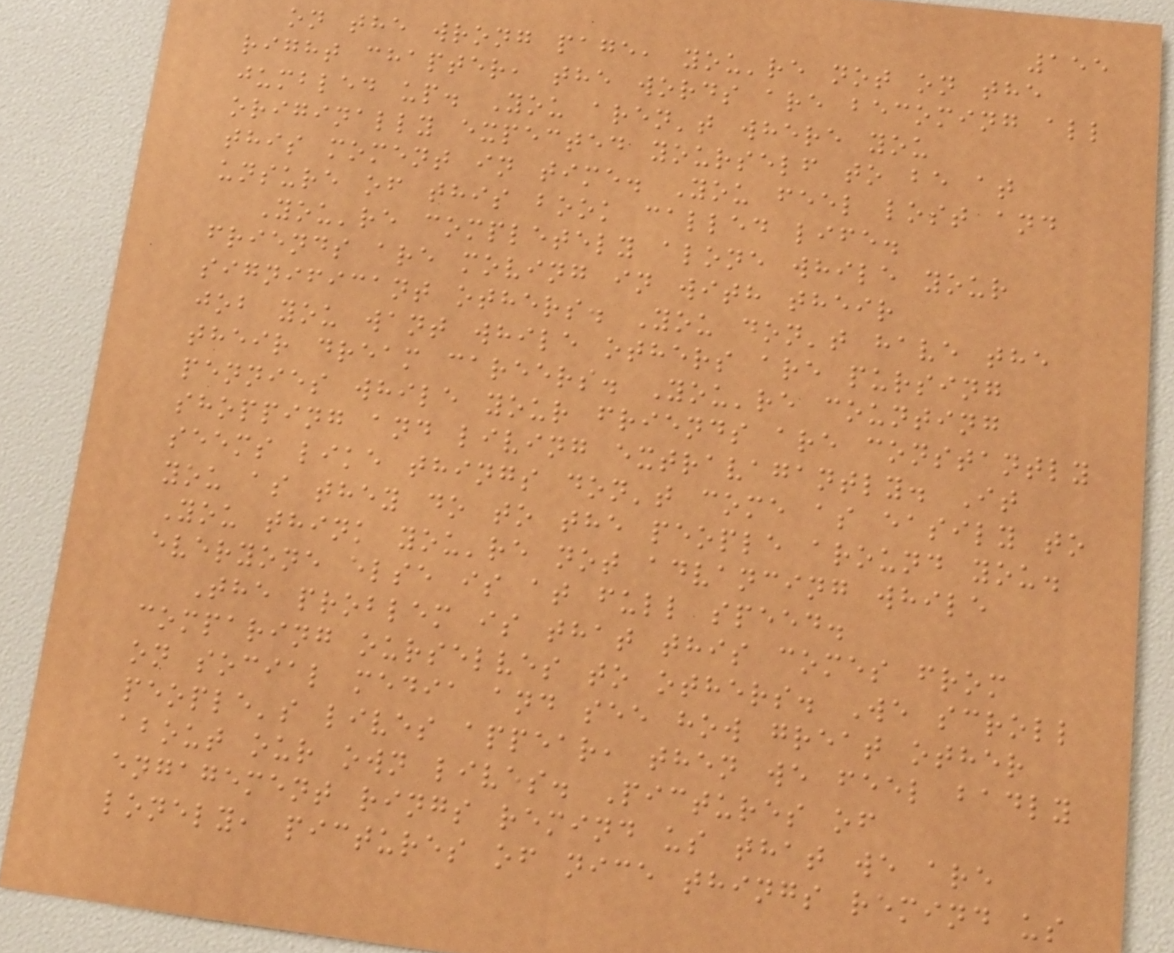155
on the wrong page, you're not on the
right chapter, the words are becoming all
jumbled up. You aren't where you
originally expected yourself to be at
this moment in time. You feel lost and
unsure of this book called life.
You're completely alone while your
friends are moving in with their
significant others. You don't have the
job you want while others are pursing
their dream careers. You're counting
pennies while your friends are constantly
shopping and living extravagantly. It
seems like things don't come as easily to
you as they do to the people around you.
You think you're not advancing while
everyone else is at full speed.
The problem is that this comes from
comparing ourselves to others. We scroll
on social media and see how great other
people's lives appear, then we feel badly
about our own lives. Pictures of
engagement rings remind us that we are
lonely, pictures of nice things remind us
